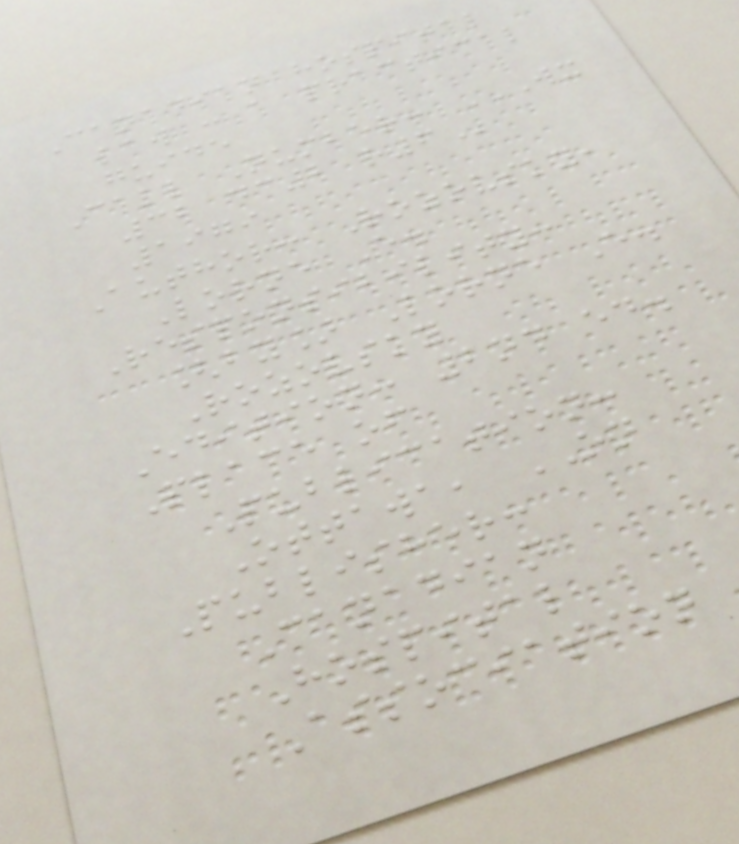Canadian hospital
law : a practical
guide
Call Number: WX
32 DC2 R6
1979
Author: Rozovsky,
Lorne E.
Responsibility:
[by] Lorne E.
Rozovsky
Edition: 2nd ed.
Place of
Publication:
Ottawa, ON
Publisher:
Canadian
Hospital
Association
